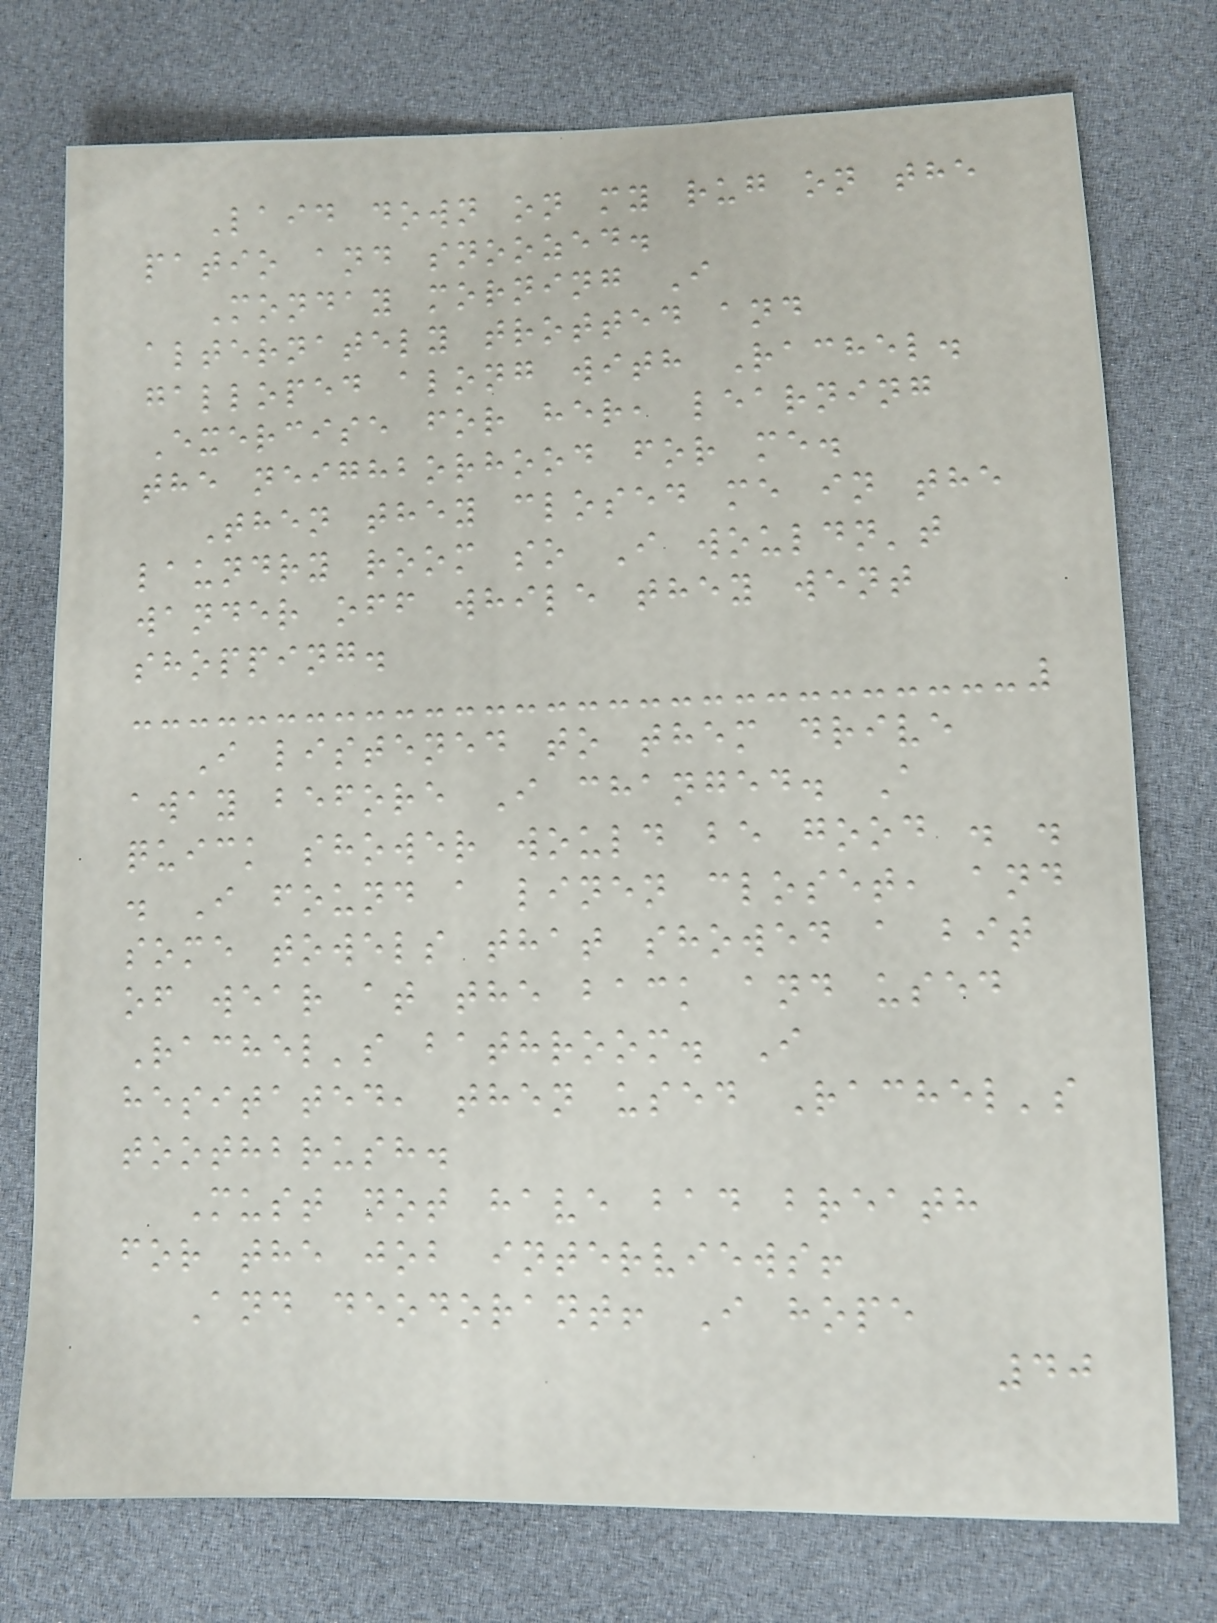Laid down on my rug on the
patio and snoozed.
Monday morning I
alternately trotted and
galloped along with Rachel.
Exercise for her, learning
the neighborhood for me.
Then they closed me in the
laundry room so I wouldn't
wander off while they went
shopping.
I listened to them drive
away before I changed. A
quick shower would be good . .
. I found a linen closet, and
some towels that showed a bit
of wear at the back and used
Rachel's bathroom. I
hesitated, then used Rachel's
toothbrush.
Must not have bad breath
for the job interviews!
And deodorant! I hope
40
